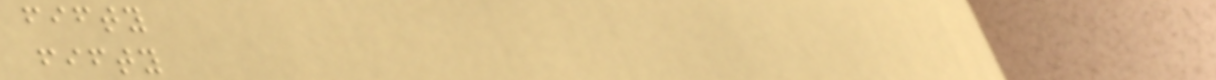fifty
fifty
